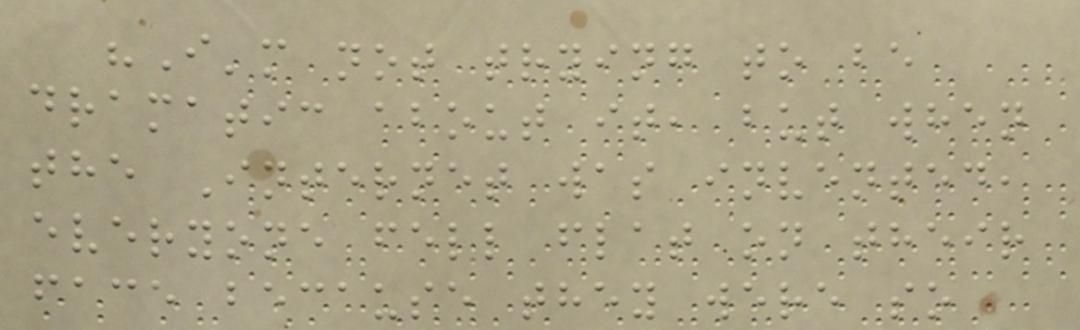"I'm not trying to be
dramatic about it, but when
the Internet was invented,
everyone fell flat on their
face because they were so
